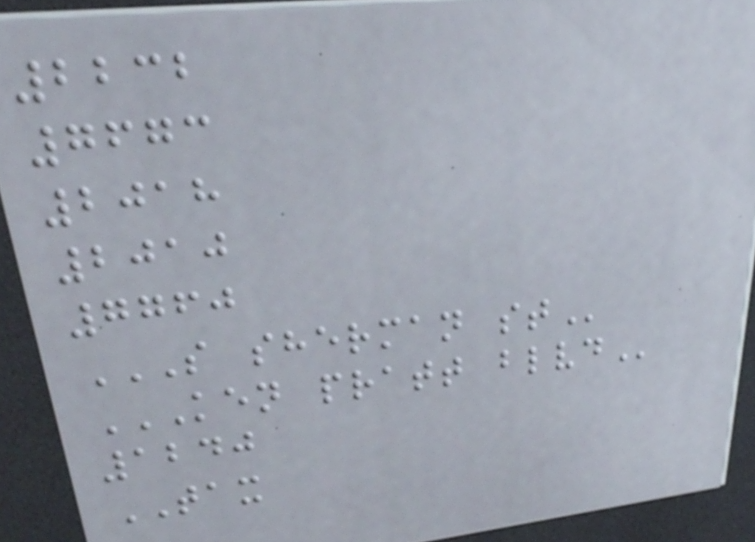2232
7673
2018
2010
7760
S SHERMAN ST
KEN PRATT BLVD
1240
TAX
